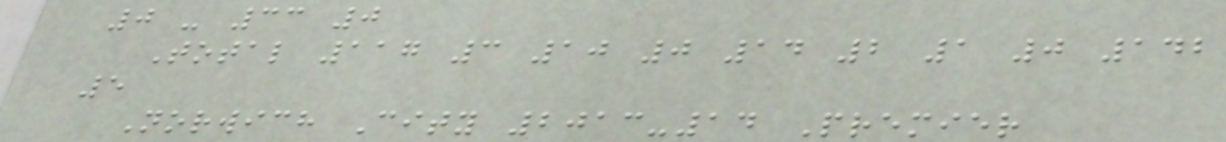0 - 33 0
Total 117 3 10 0 14 2 1 0 142
5
Norwich City 2013-14 Premier
